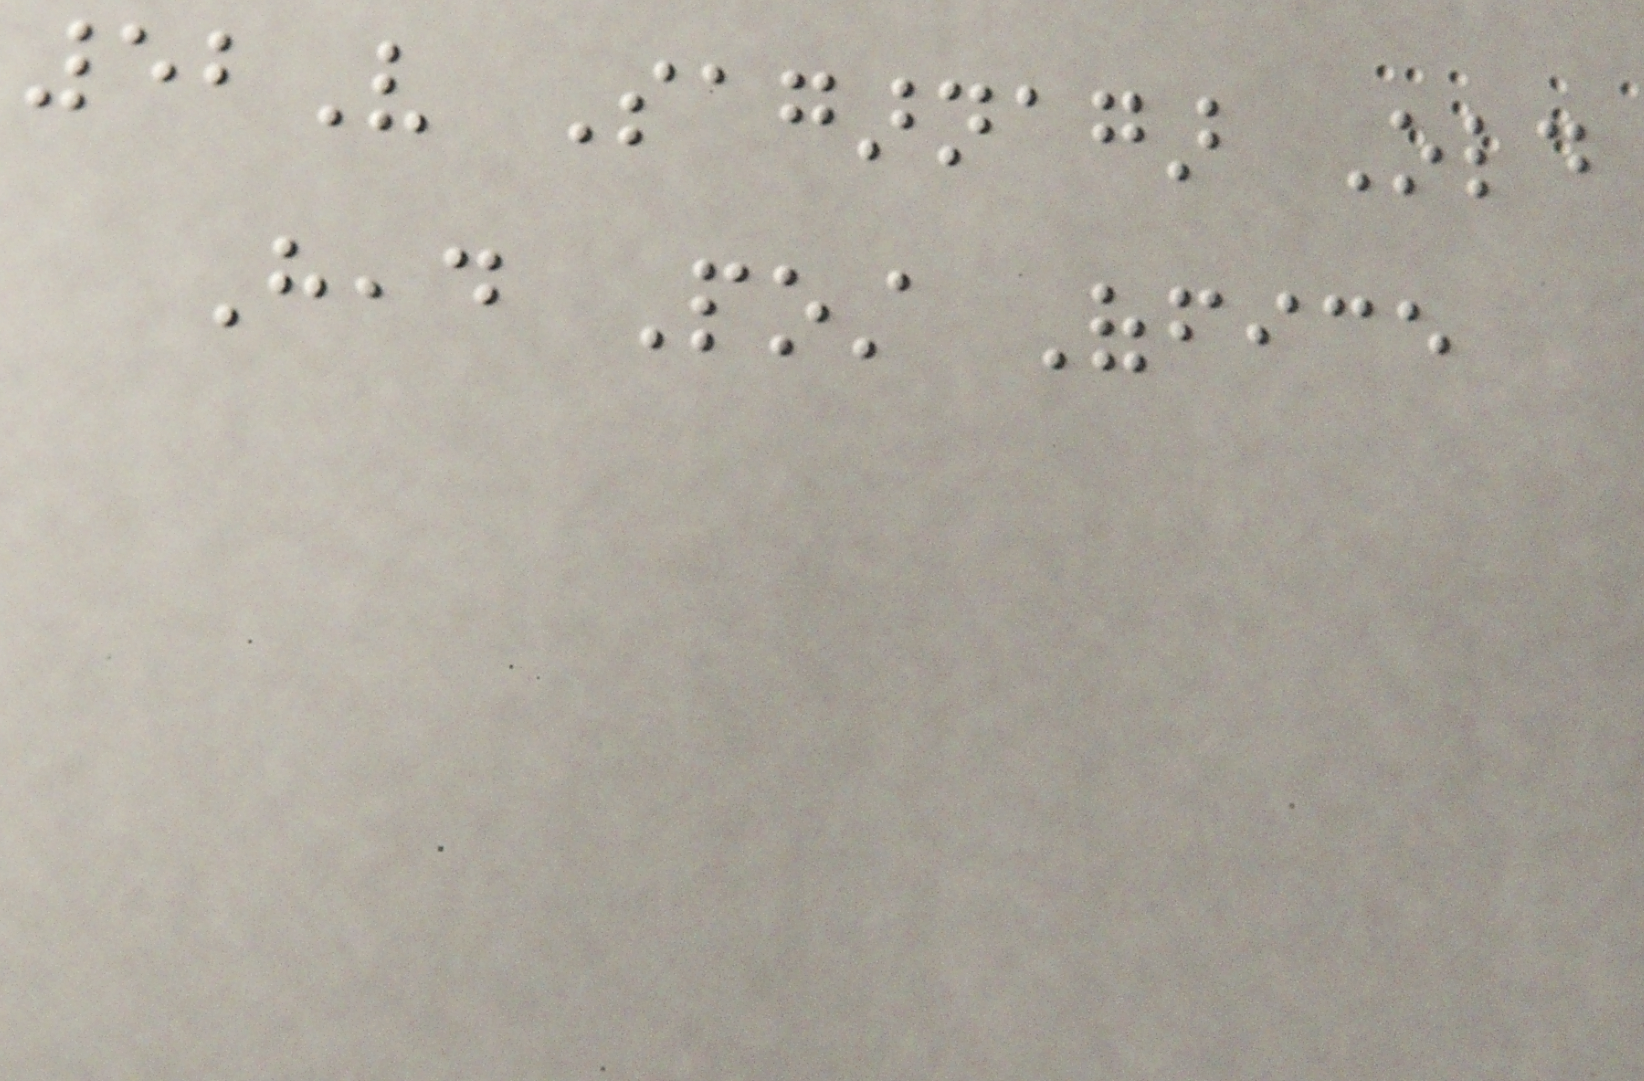52V Sagarnagar Old
Head Post Office
